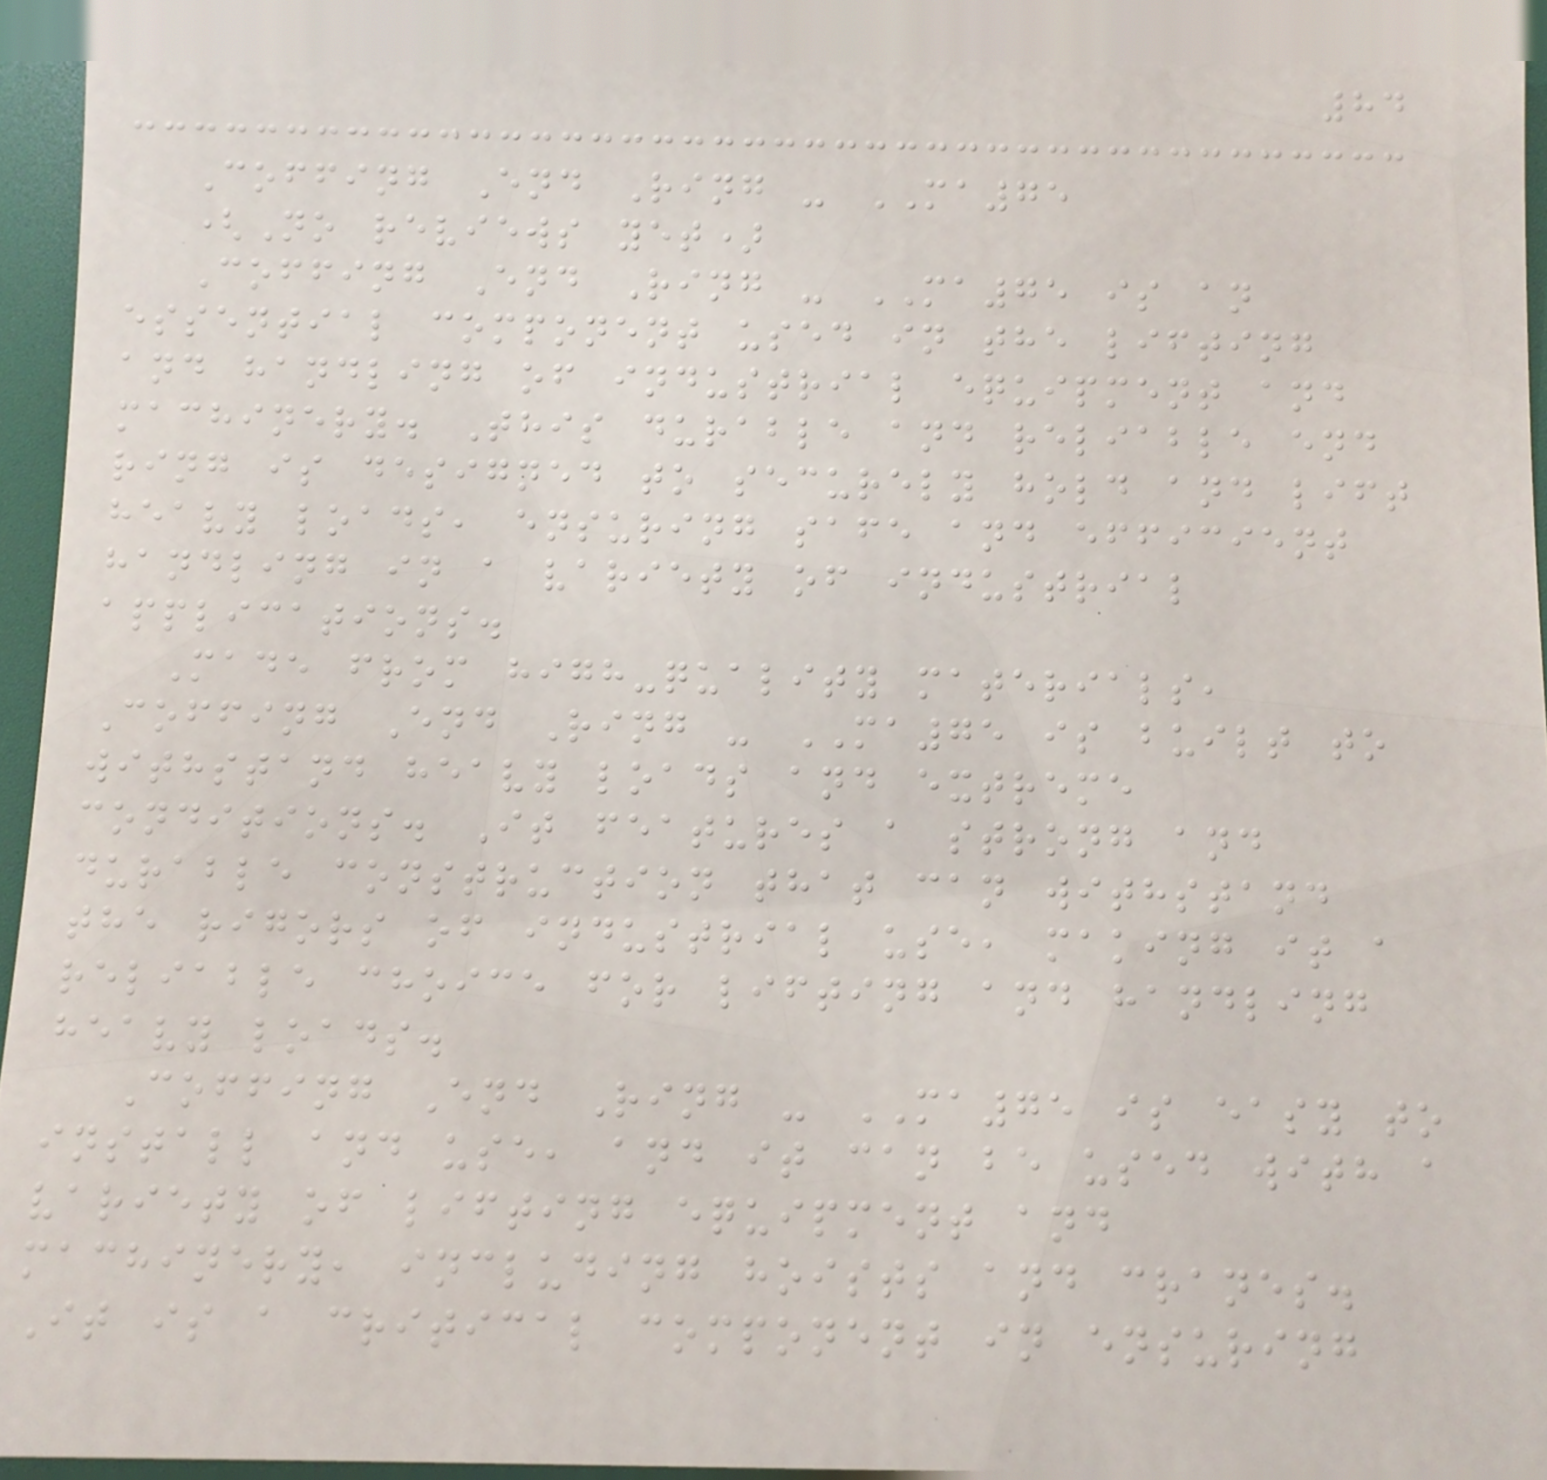84
Coffing End Ring - MA75
(No reviews yet)
Coffing End Ring - MA75 is an
essential component used in the lifting
and handling of industrial equipment and
machinery. This durable and reliable end
ring is designed to securely hold and lift
heavy loads, ensuring safe and efficient
handling in a variety of industrial
applications.
Made from high-quality materials,
Coffing End Ring - MA75 is built to
withstand heavy loads and extreme
conditions. It features a strong and
durable construction that can withstand
the rigors of industrial use, making it a
reliable choice for lifting and handling
heavy loads.
Coffing End Ring - MA75 is easy to
install and use, and it can be used with a
variety of lifting equipment and
machinery, including hoists and cranes.
It is a critical component in ensuring
